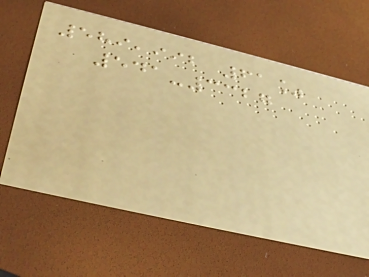589,992 61%
541-3327
